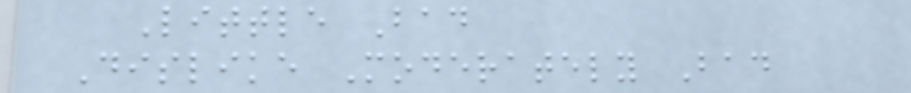Little Bad
Dislike Moderately Bad
